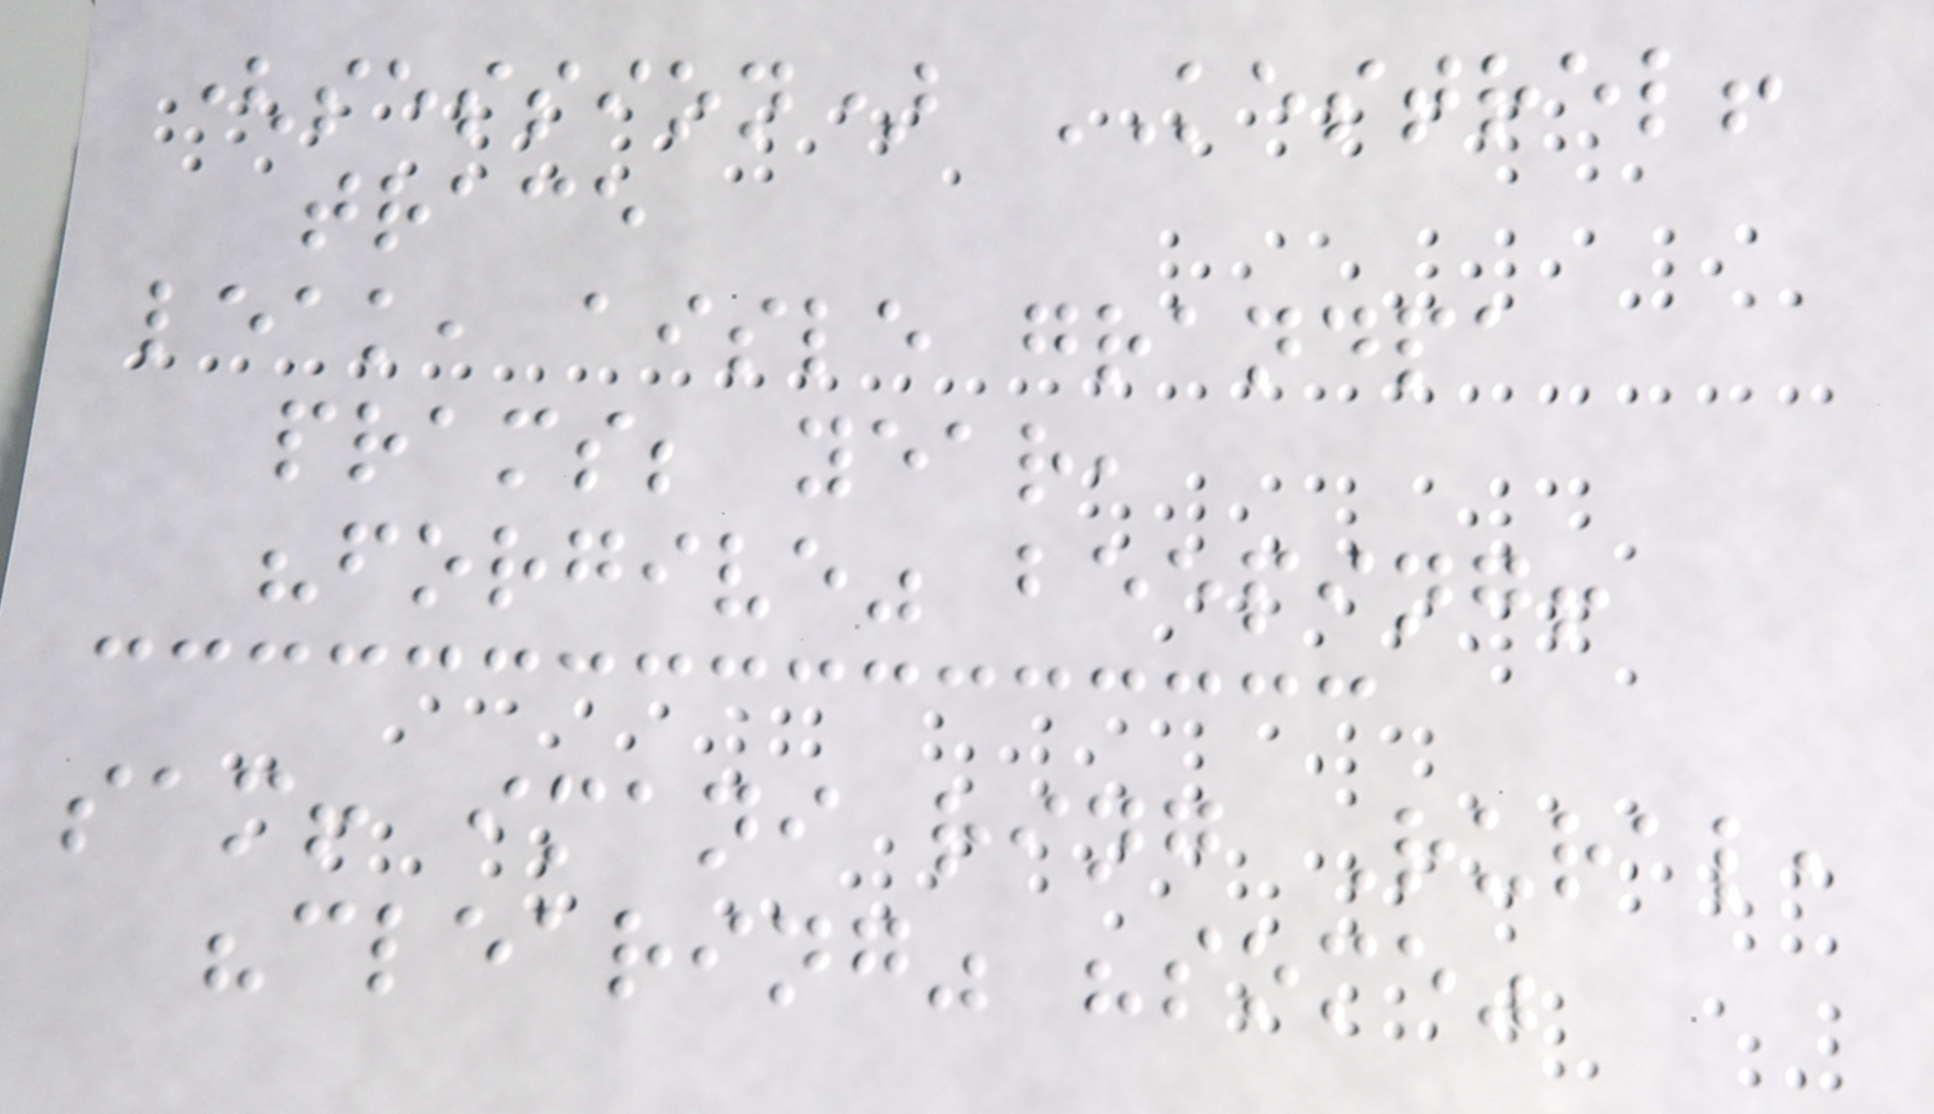(session) KESTREL!
trace
leak, aisle grandpa
prams; year,
"forgive" beeping!
sam! imani ring Rural,
"clearing" "some"
